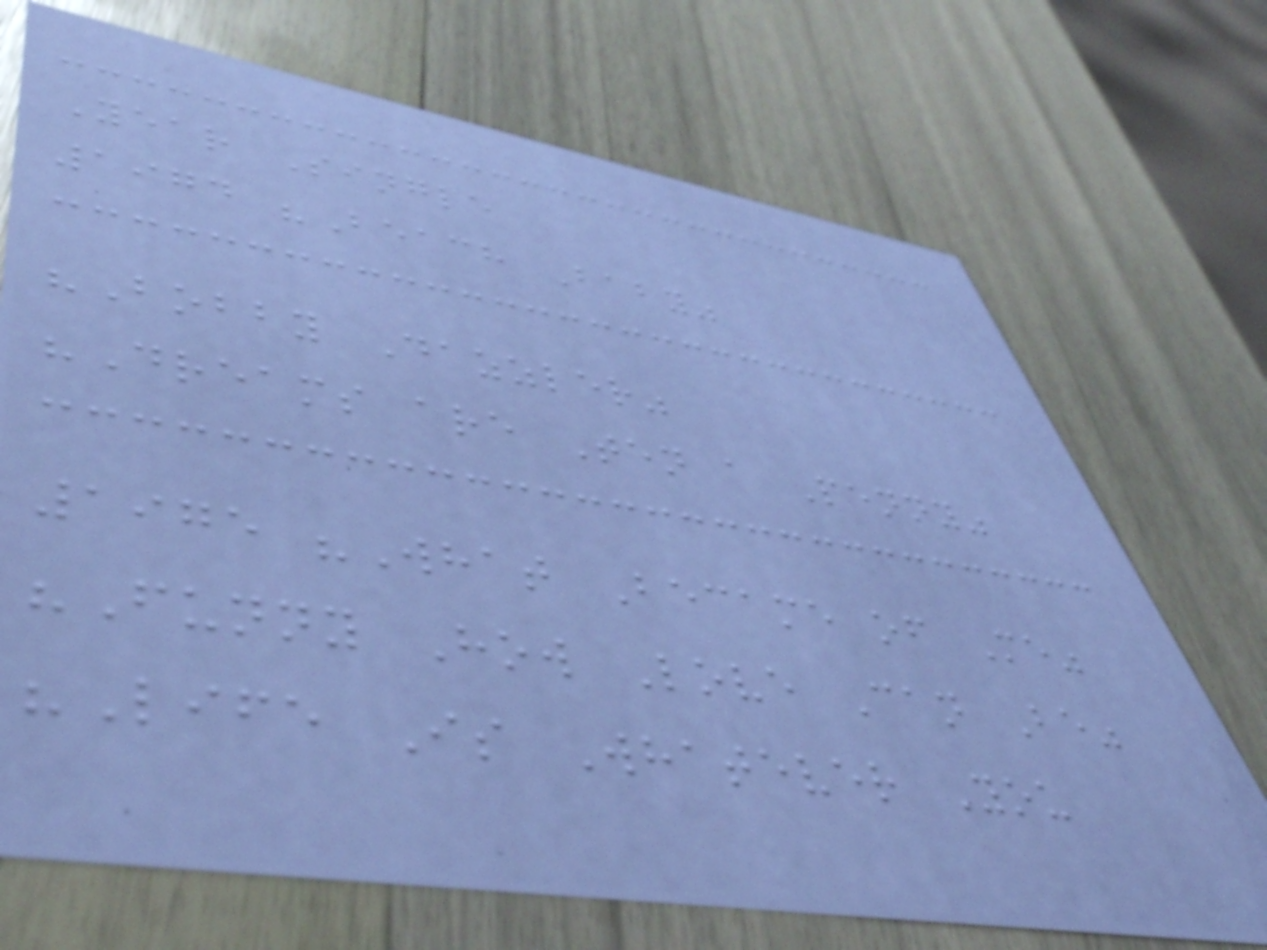Year Single
1974 "Beach Baby"
"Bobby Dazzler"
"Dreams are Ten a Penny"
1975 "What Became of Me"
"Funny How Love Can Be"
"Life Is Whatever You
